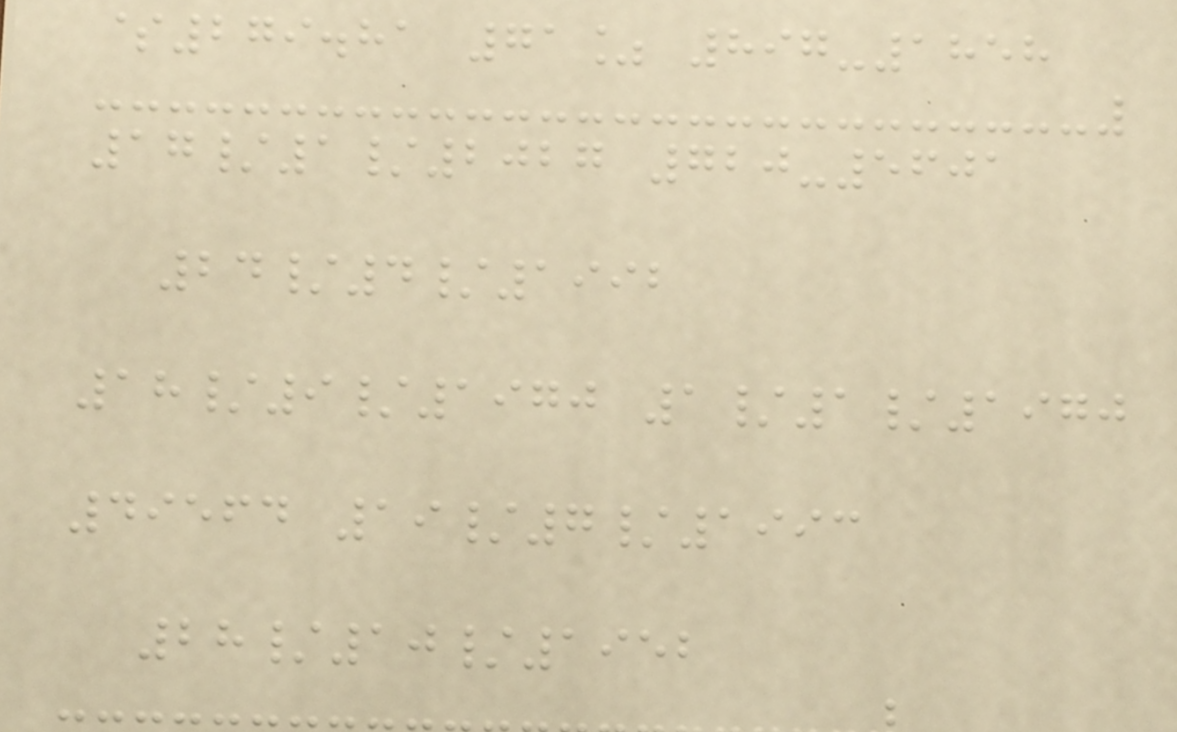$279.81 71% 897-1858
17/1/2027 720-5601
24/4/1992
18/9/1970 1/1/1970
49564 19/7/1993
28/10/1952
